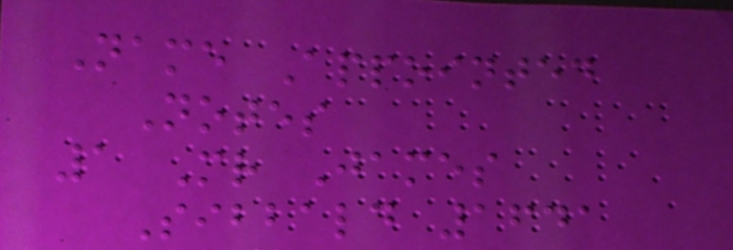Name Appointed
Notes
1 Mr James
Sibbald 1641
